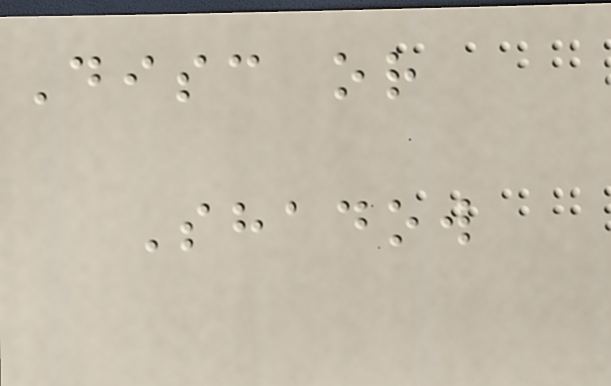Disc or
Shadow
